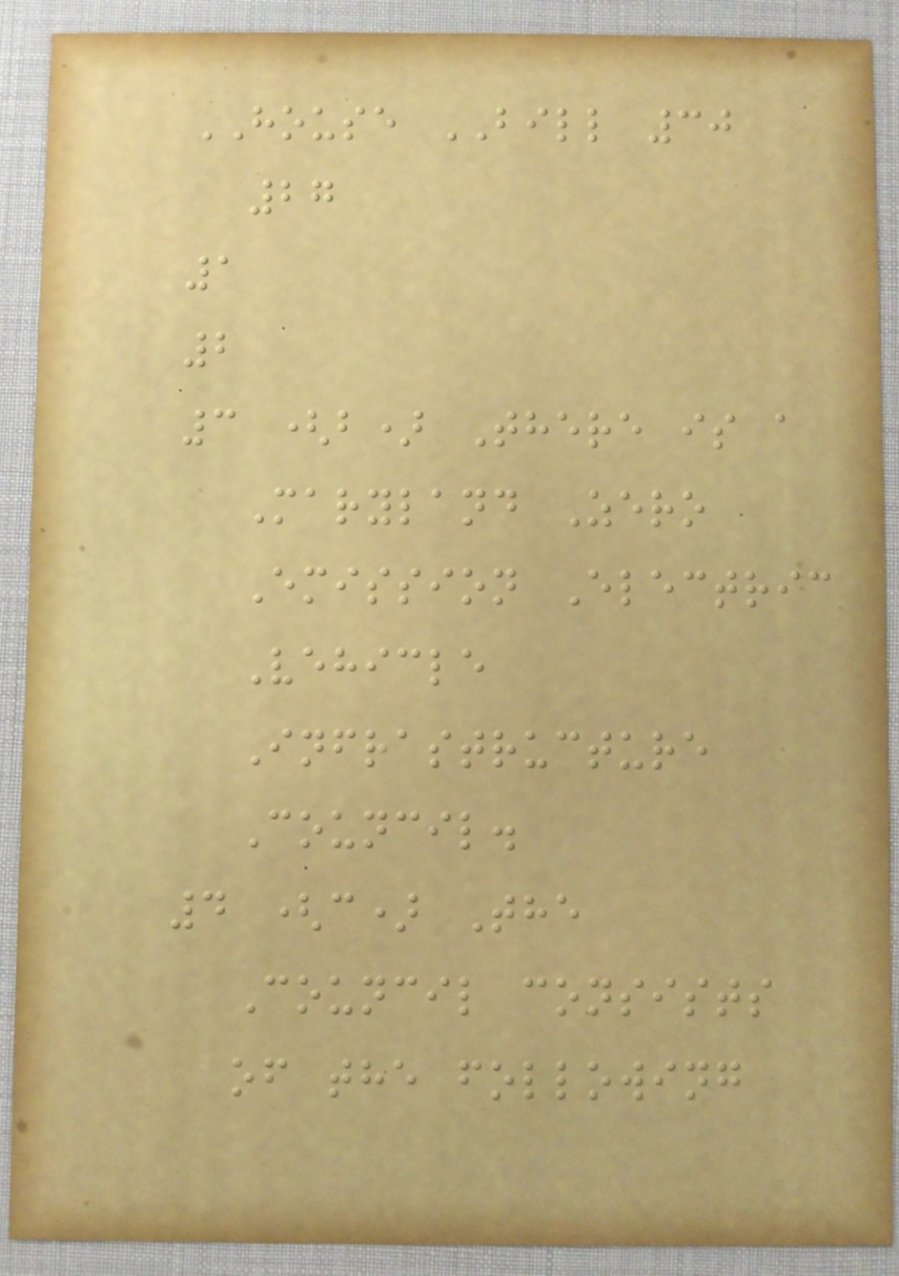HOUSE BILL 30
27
1
2
3 (b) There is a
Maryland Zero
Emission Electric
Vehicle
Infrastructure
Council.
4 (c) The
Council consists
of the following
